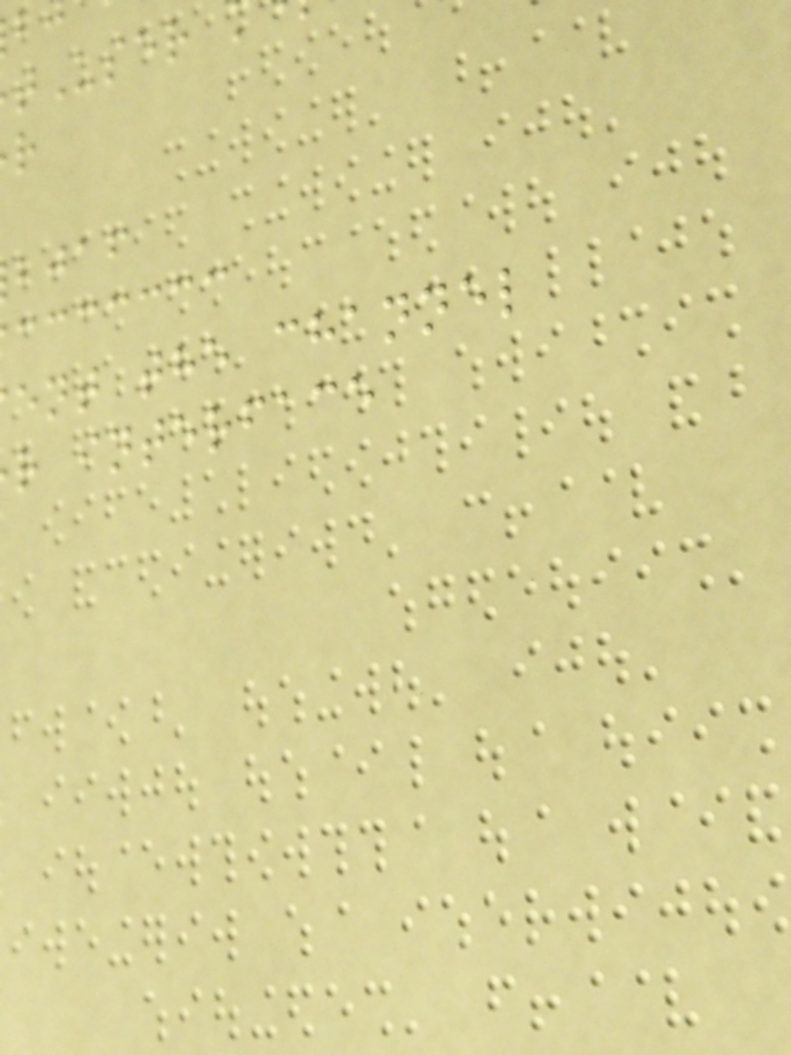bjaf
ent the channel
r interface
